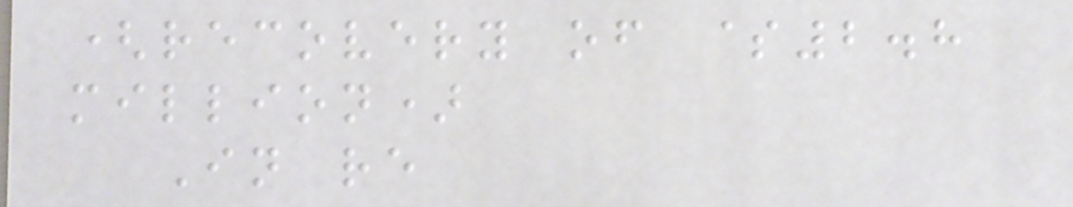(recovery of $2.8
million)
In re
